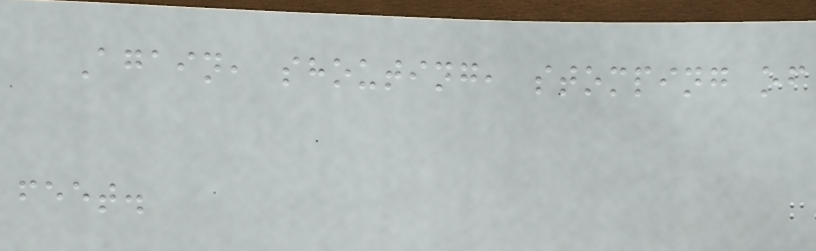Again, shouting, stomping of
feet.
